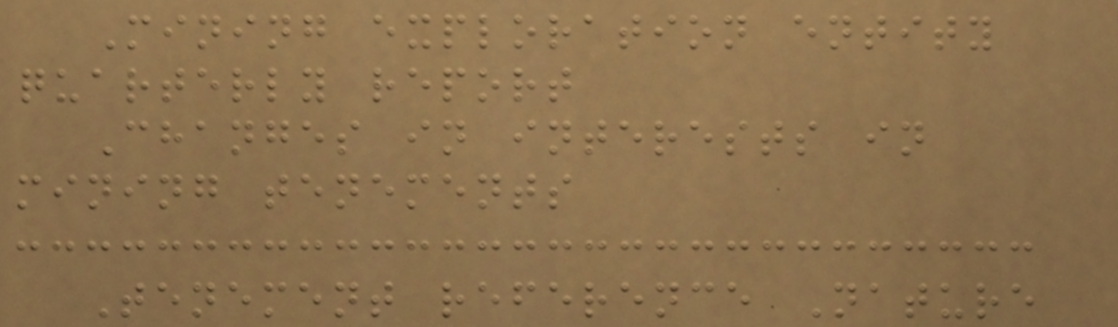Mining exploration entity
quarterly report
Changes in interests in
mining tenements
Tenement reference Nature
